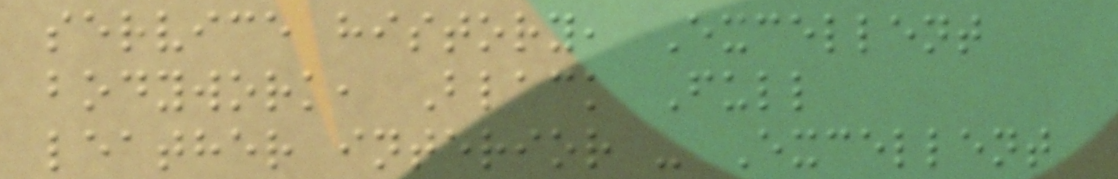service history, Excellent
bodywork, Black Full
leather interior - Excellent
